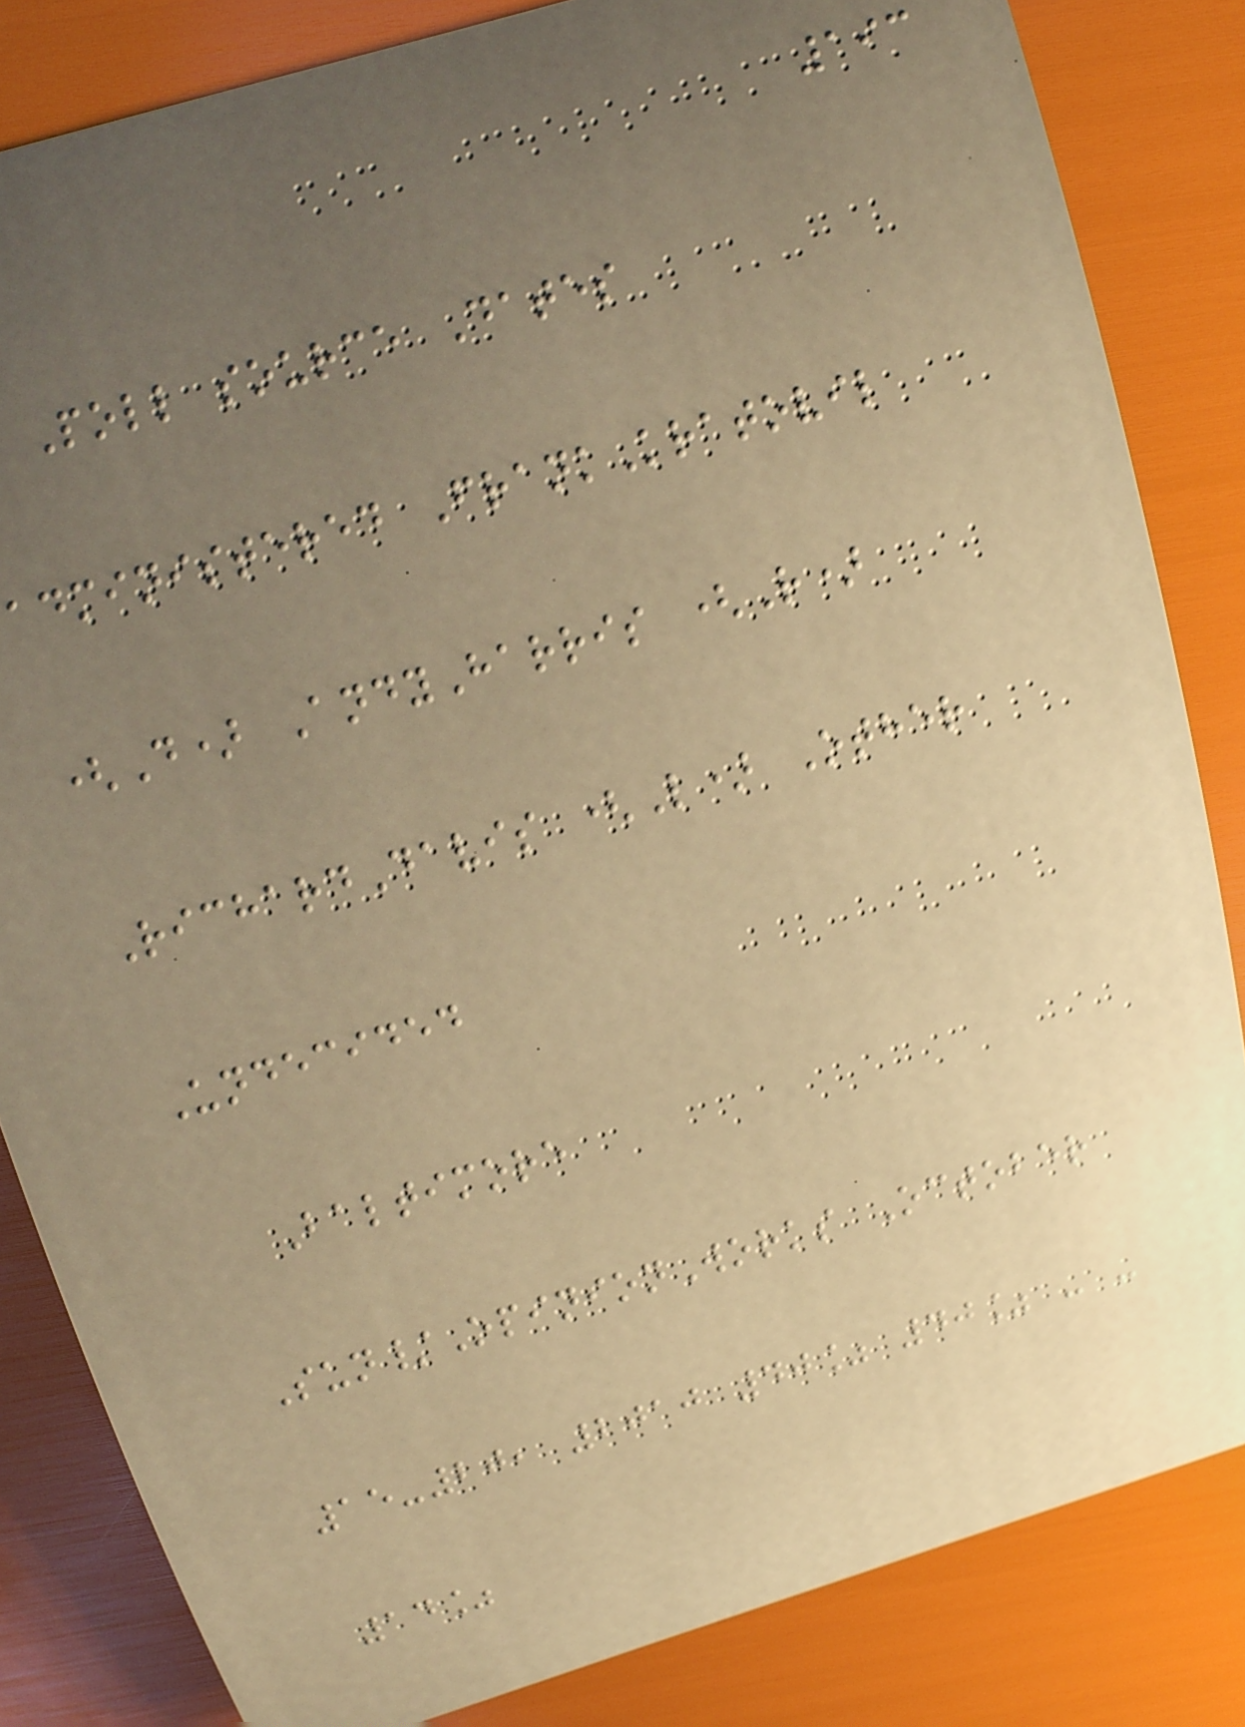193
Poll source Dates
administered FrankKratovil
(D) AndyHarris (R)
RichardDavis (L) Other
Undecided
Baltimore
Sun/OpinionWorks October
15-20, 2010 40% 40% - -
14%
